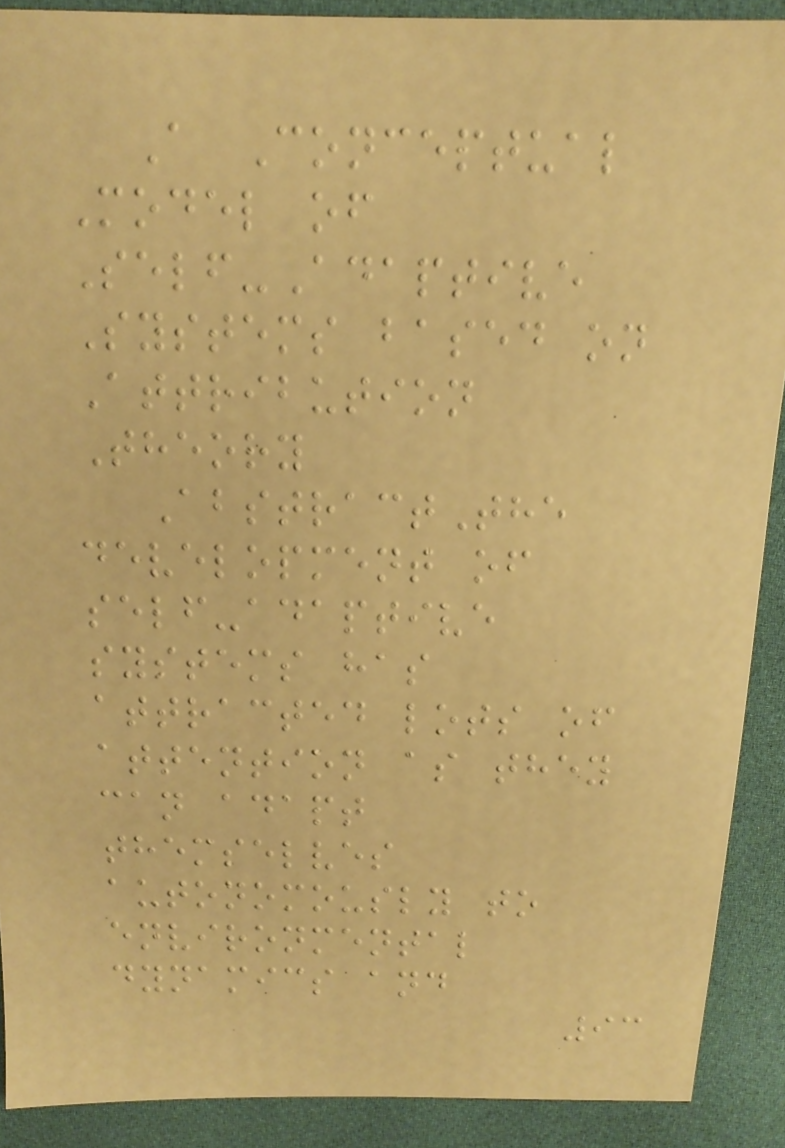A Conceptual
Model of
Self-Adaptive
Systems based on
Attribution
Theory
AbstractThe
development of
self-adaptive
systems has
attracted lots of
attention as they
can adapt
themselves
autonomously to
environmental
dynamics and
93
